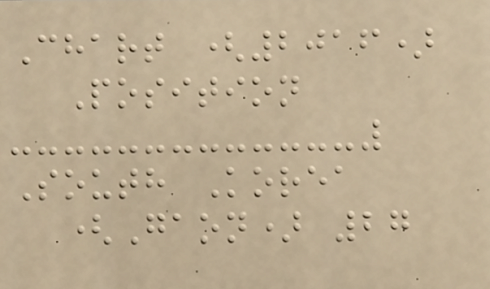Chart (2016)
Position
South Korea
(Gaon) 27
